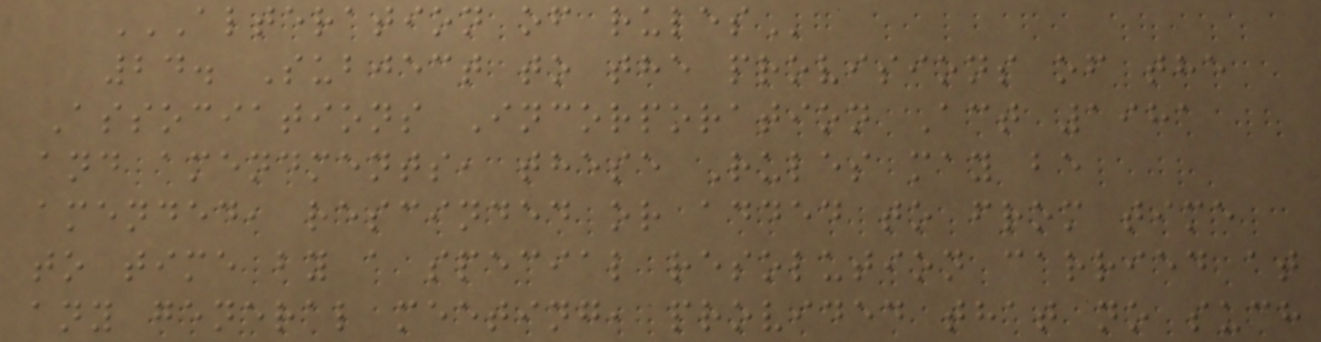ALTERATION OF RULES
24. Subject to the provisions of the
Associations Incorporation Act 1981
and amendments, these Rules may be
amended, rescinded or added to from time
to time by a special resolution carried at
any general meeting, provided that no such
